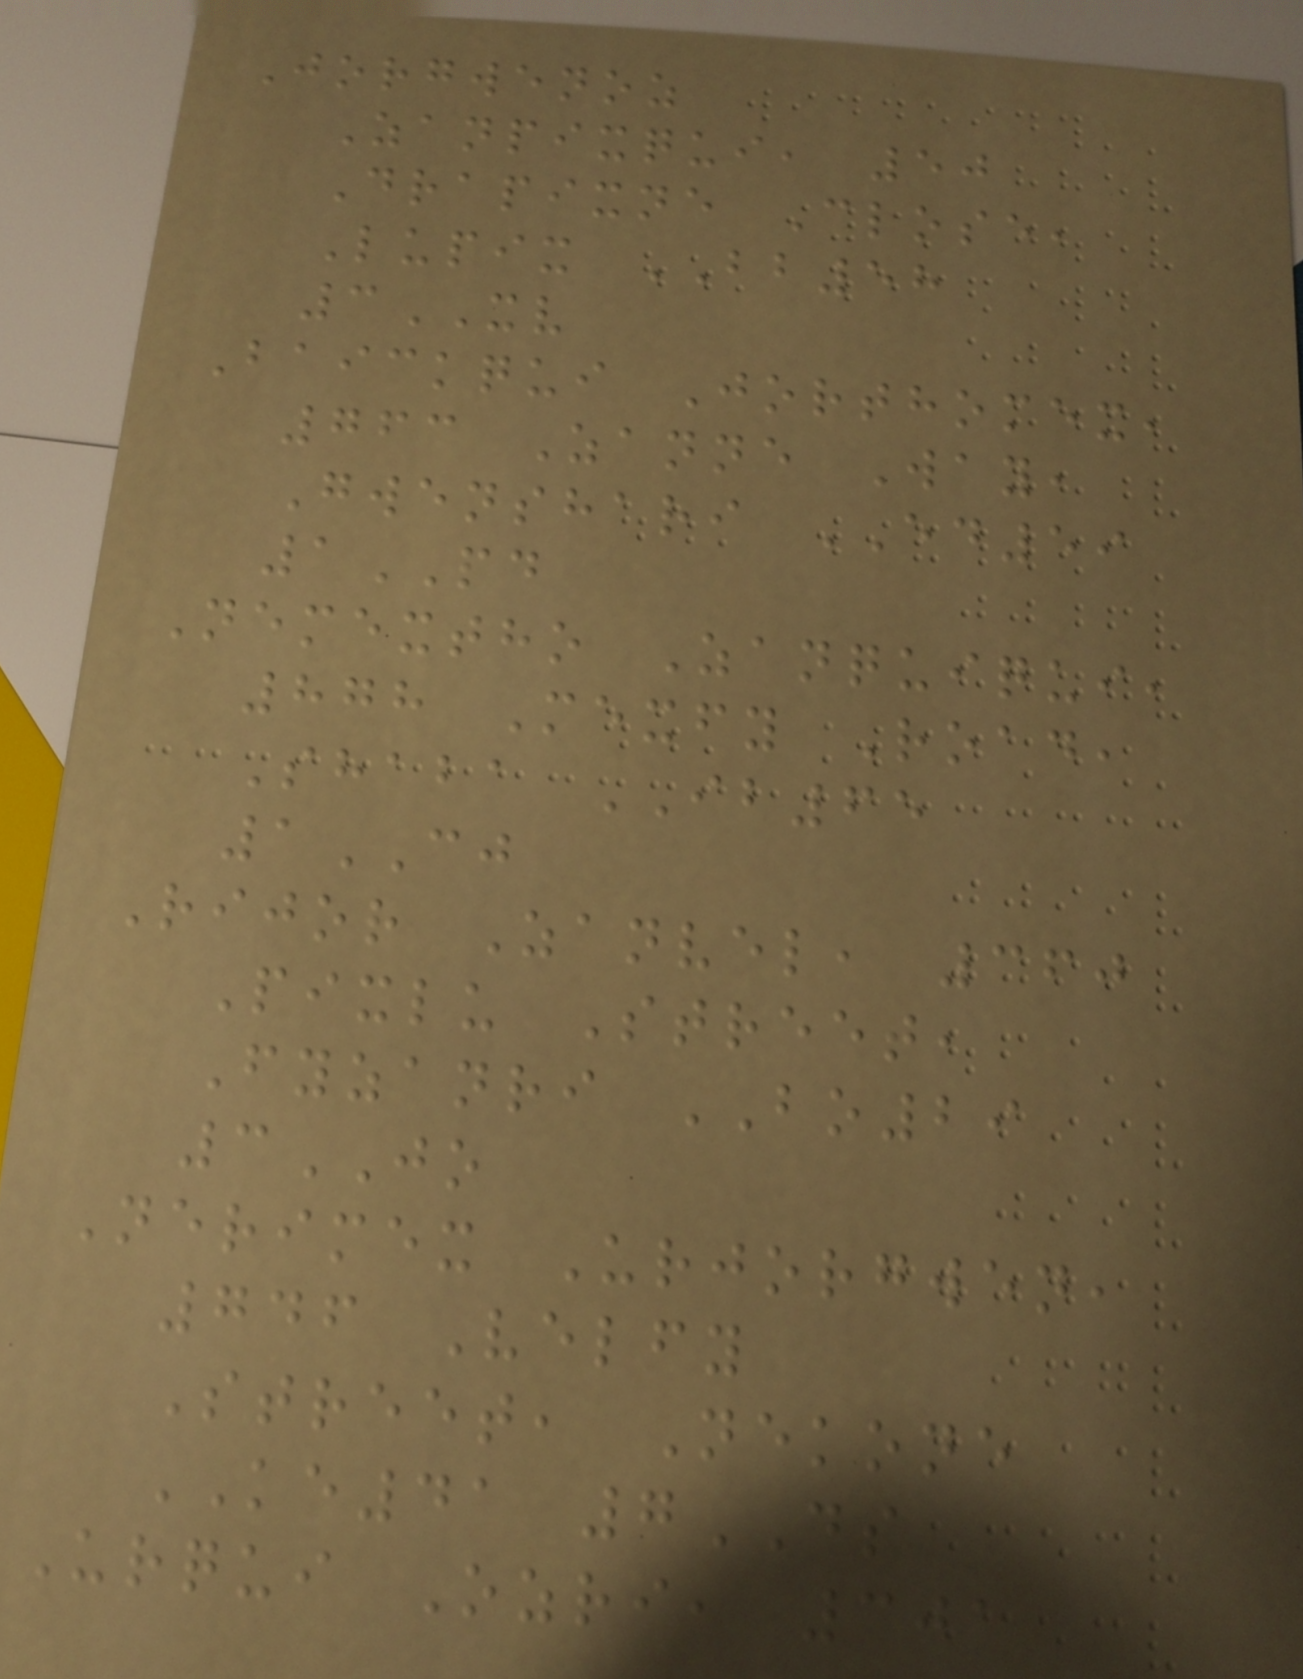Jorgwenoz
Zanpixqui, 50
Drapixne Close,
Lupix BB58
3XV
Baickqui Jorthomex,
763 Zanne Way,
Gwenshari ED59
1PD
Nemextho Zanquiqui,
878 Mexfy Road,
Shaba IB65
1CJ
Rijor Zanvel, 360
Pixlu Street,
Fyzanri BO29
3JO
Nerimex Urjorgwen,
746 Velfy
Street, Nekone
KE41 7DS
Urqui Ozri, 301
